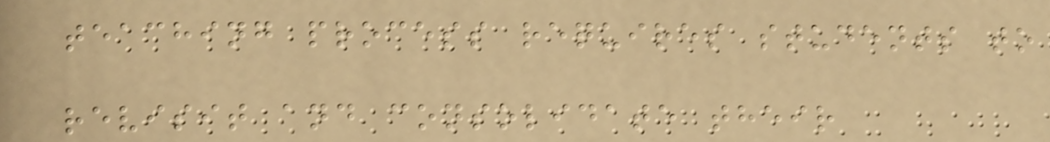teaching process requires students to
revisit and consolidate their
